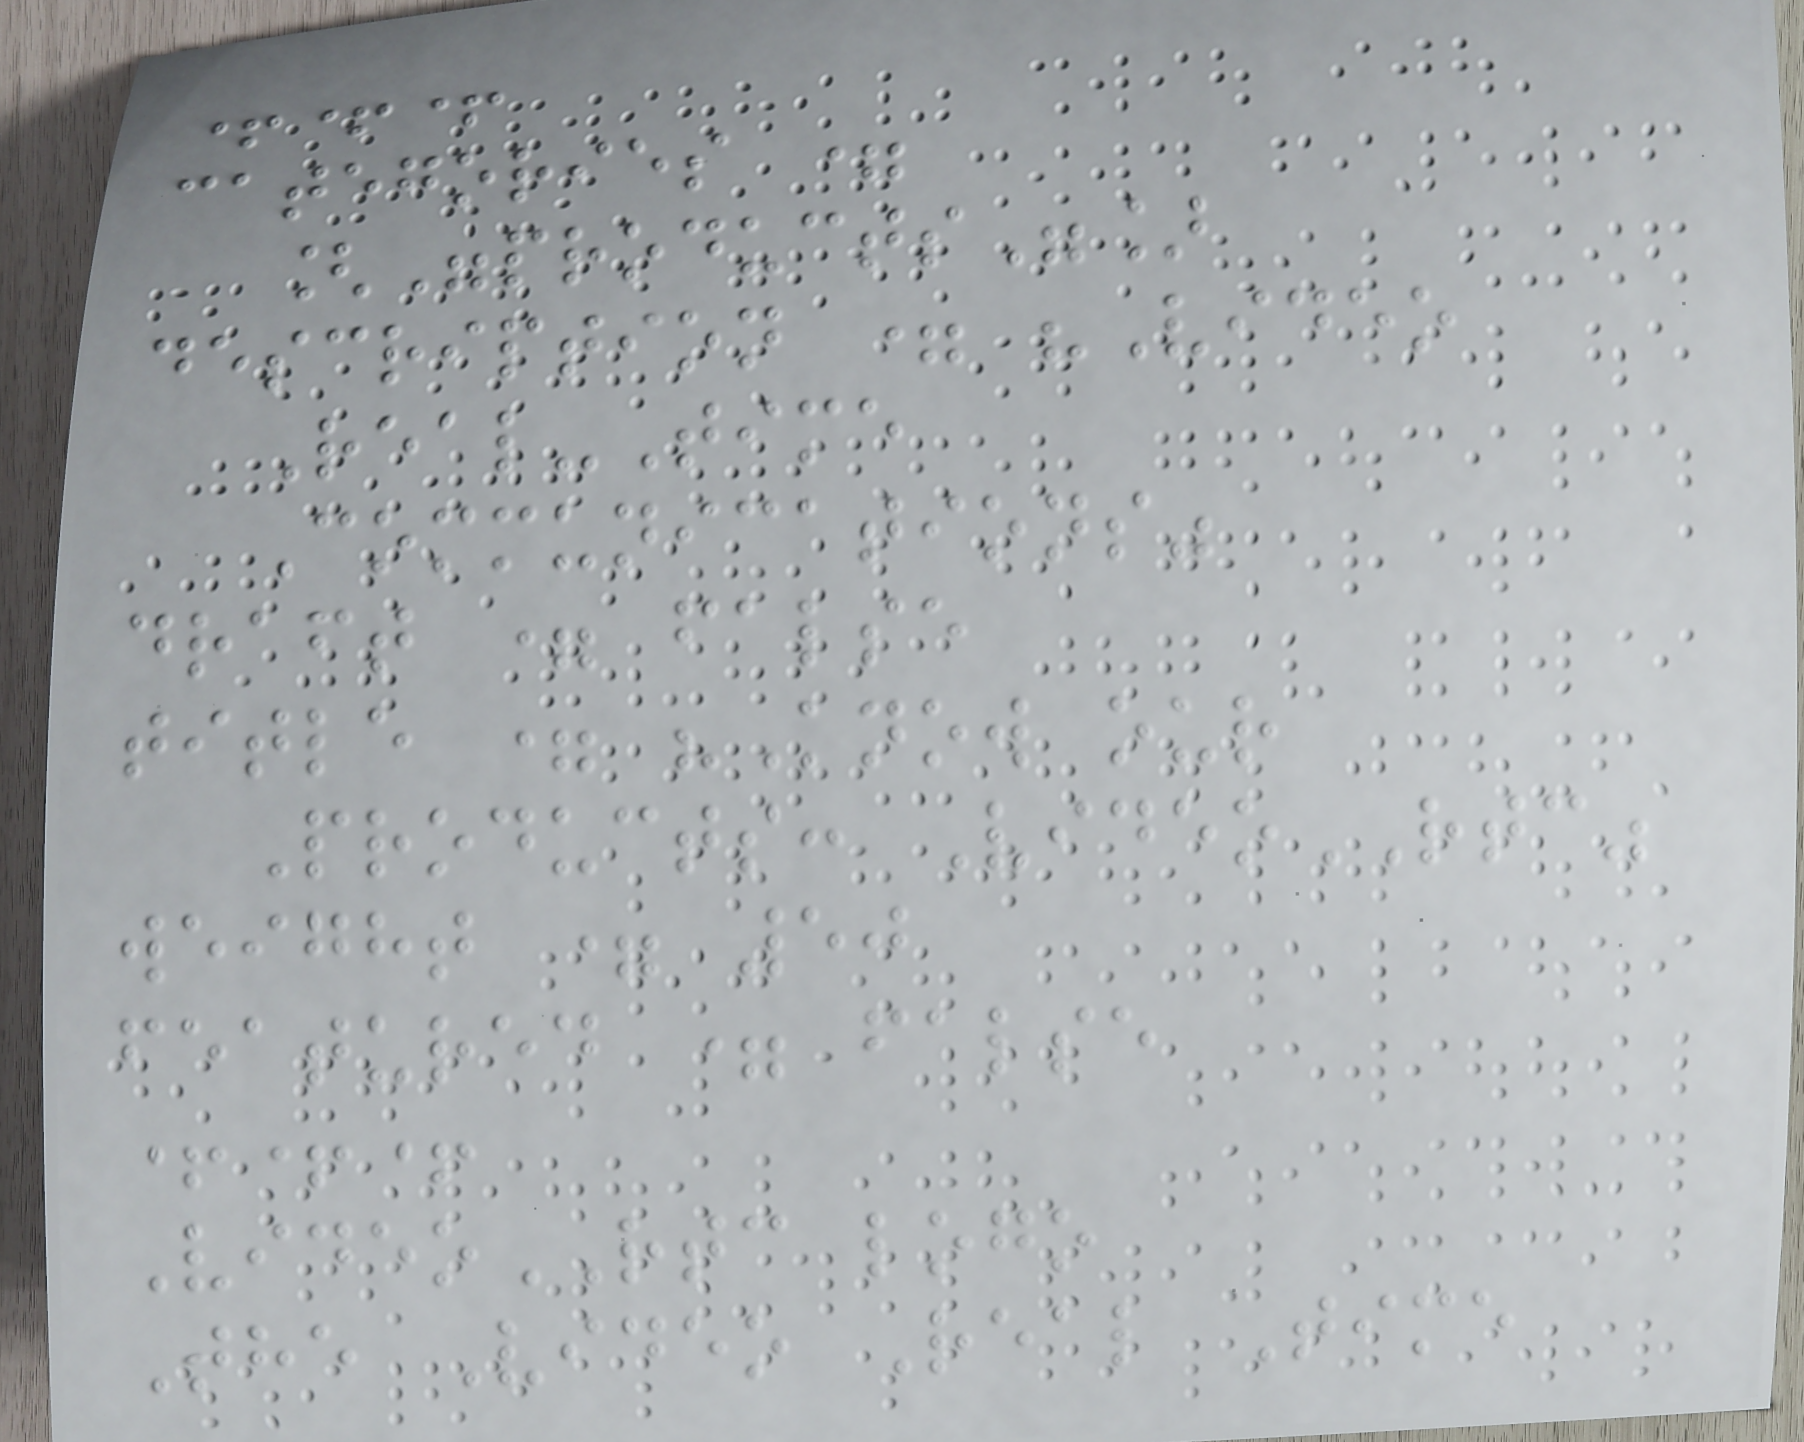+++
categories =
["products"]
description = "Video
Real-Time
Communications"
draft = false
title = "Know our
Products: VideoRTC"
weight = 50
featured = false
+++
VideoRTC logo
The Video Real Time
